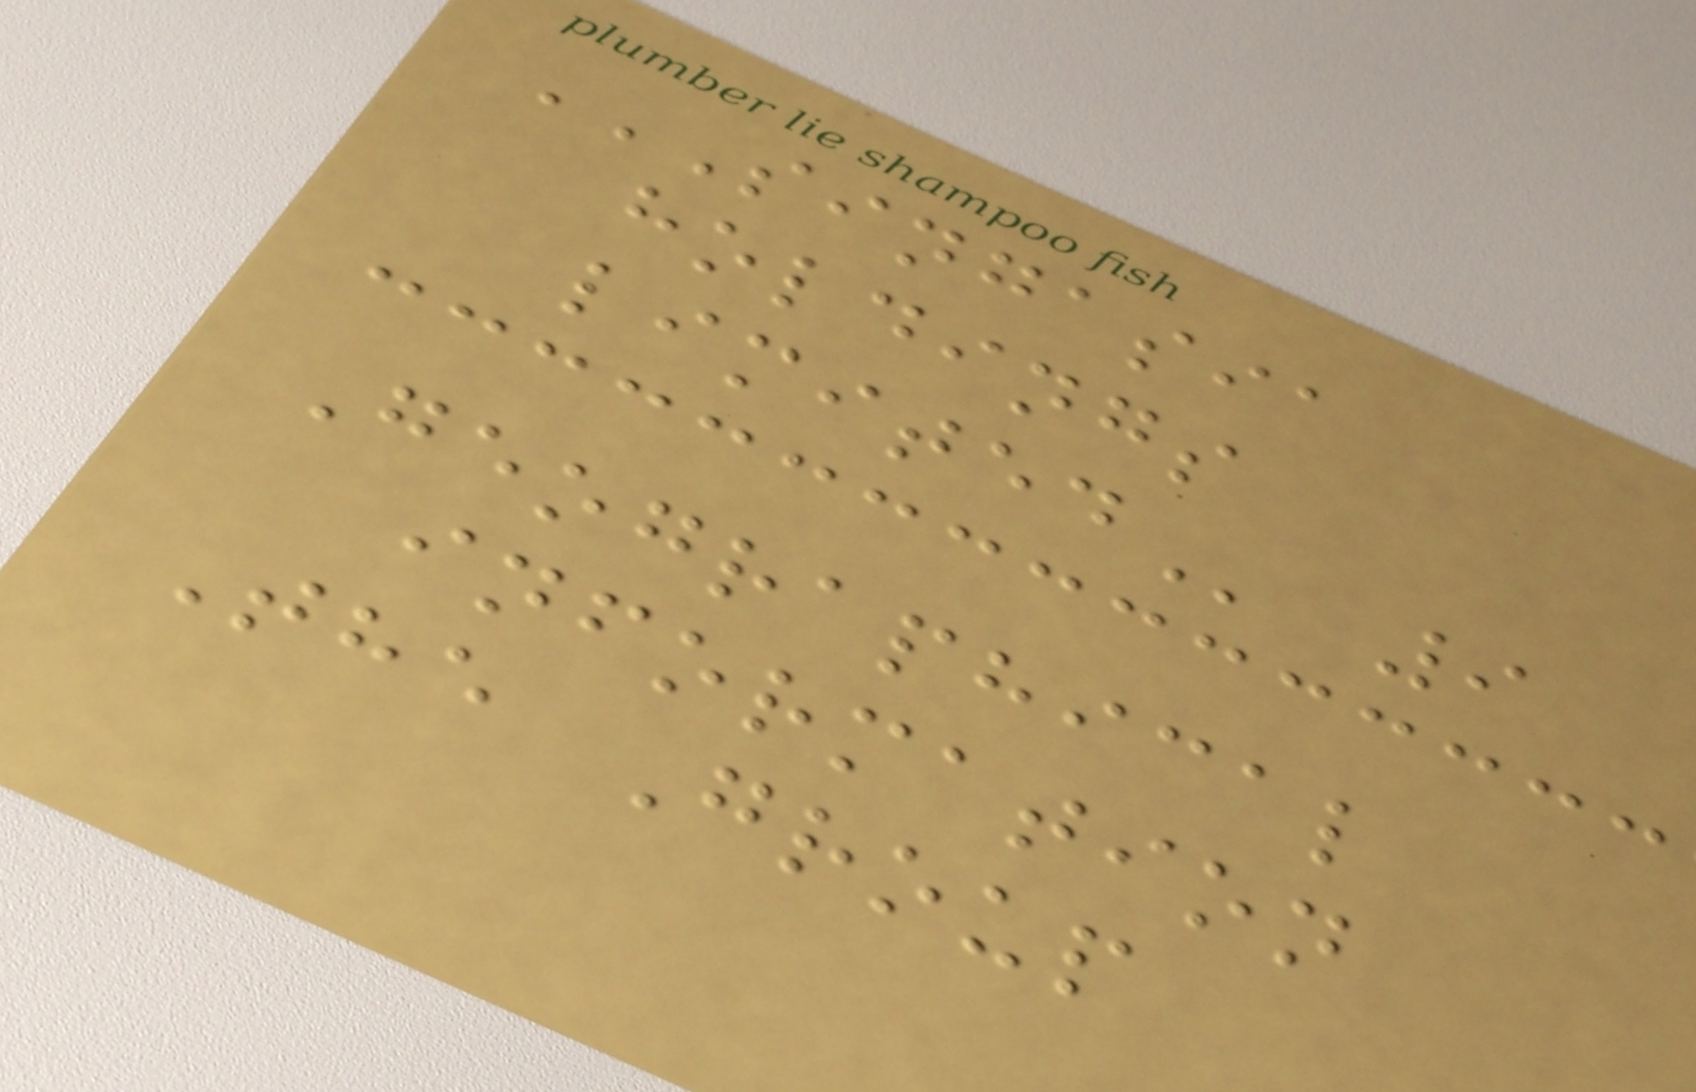SINGASIA
HOLDINGS
LIMITED 9
Geographical
information
The Group
